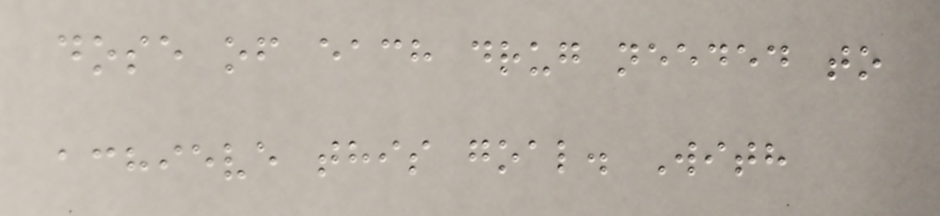dose of each drug needed to
achieve this goal. With
